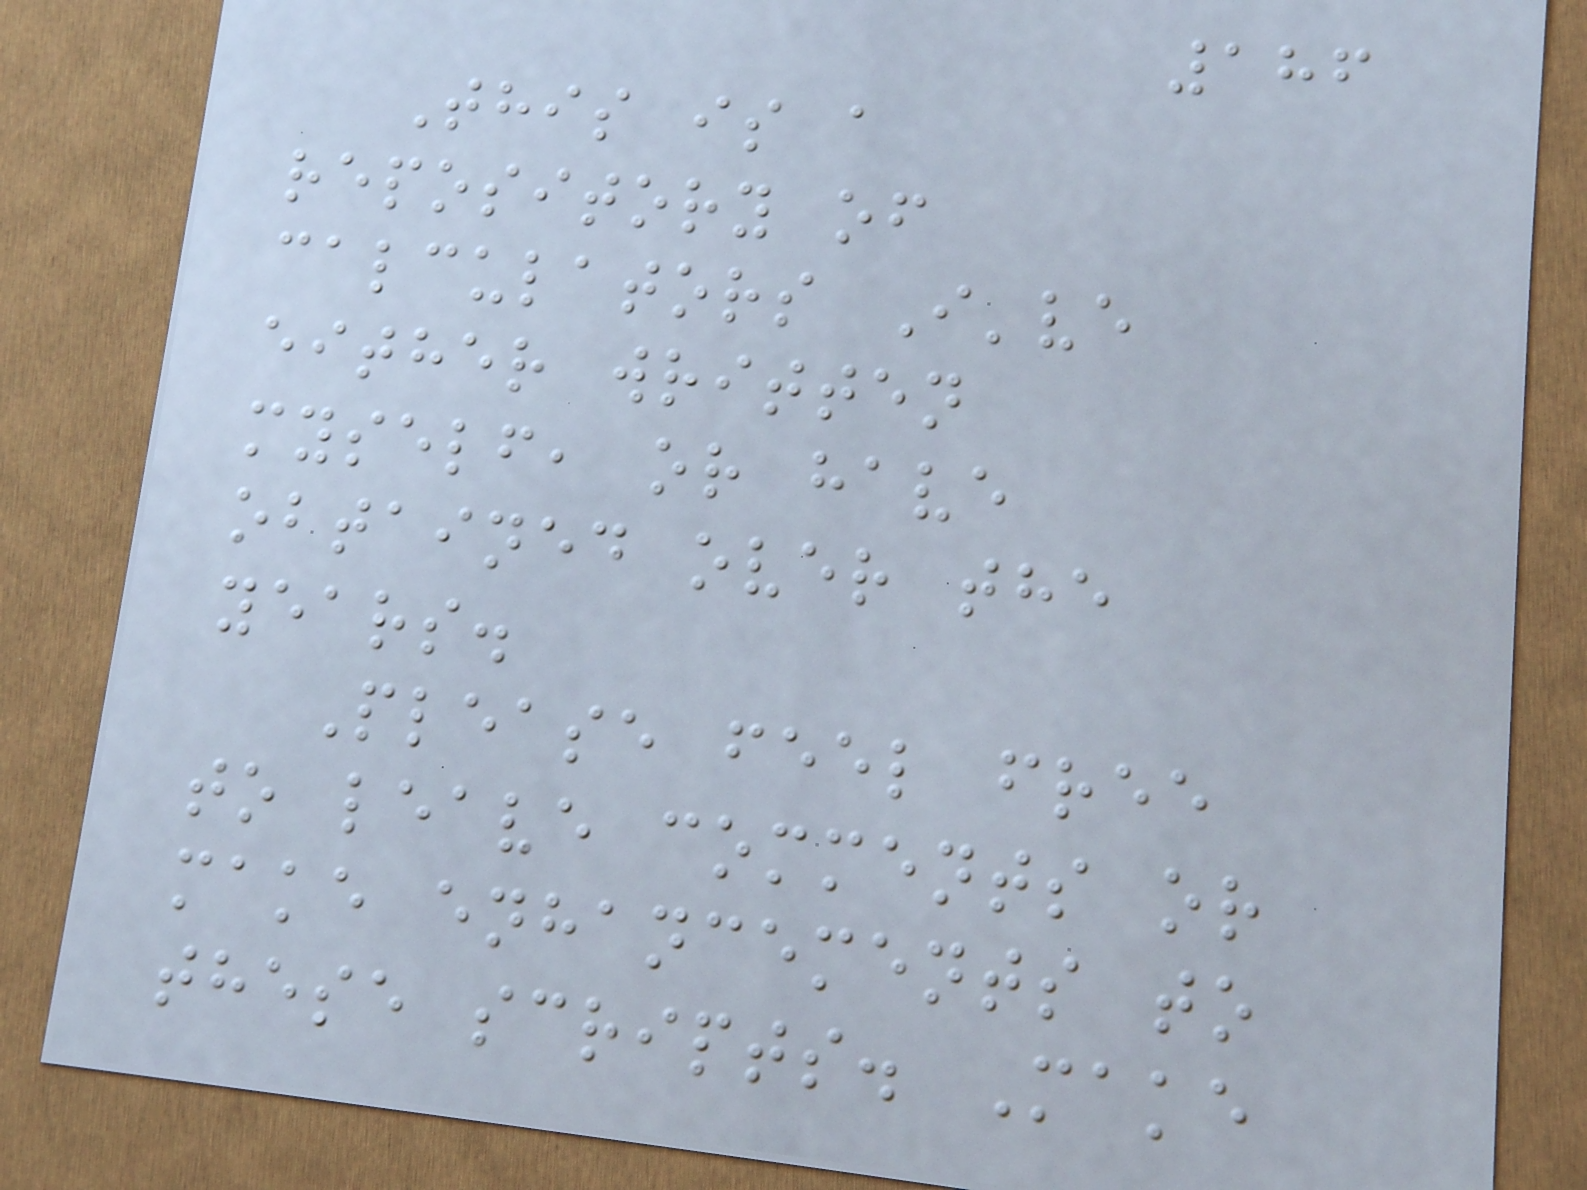186
This is a
repository of
calculators I've
either written
myself, or have
obtained over the
years.
Please feel free
to leave comments or
make enhancements to
these scripts. Make
